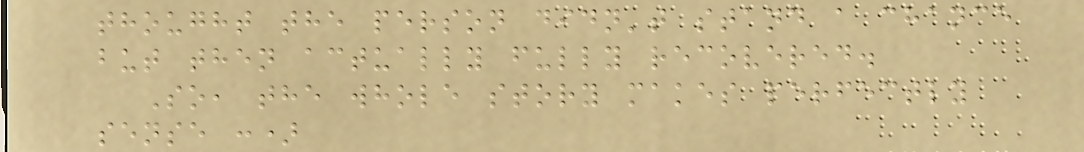thought the person didn't stand a chance
but then actually fully recovered.
So, the whole story makes perfectly
sense :)
